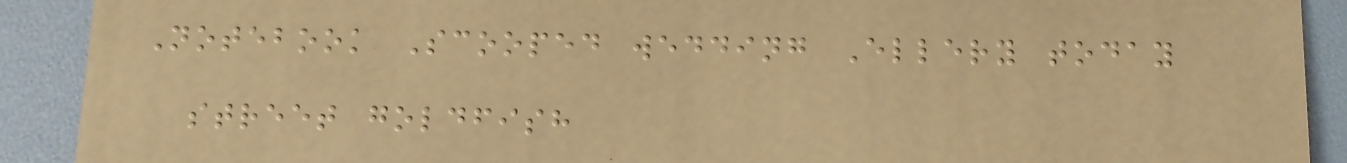Notebook Scooped wedding Ellery today
street goldfish
